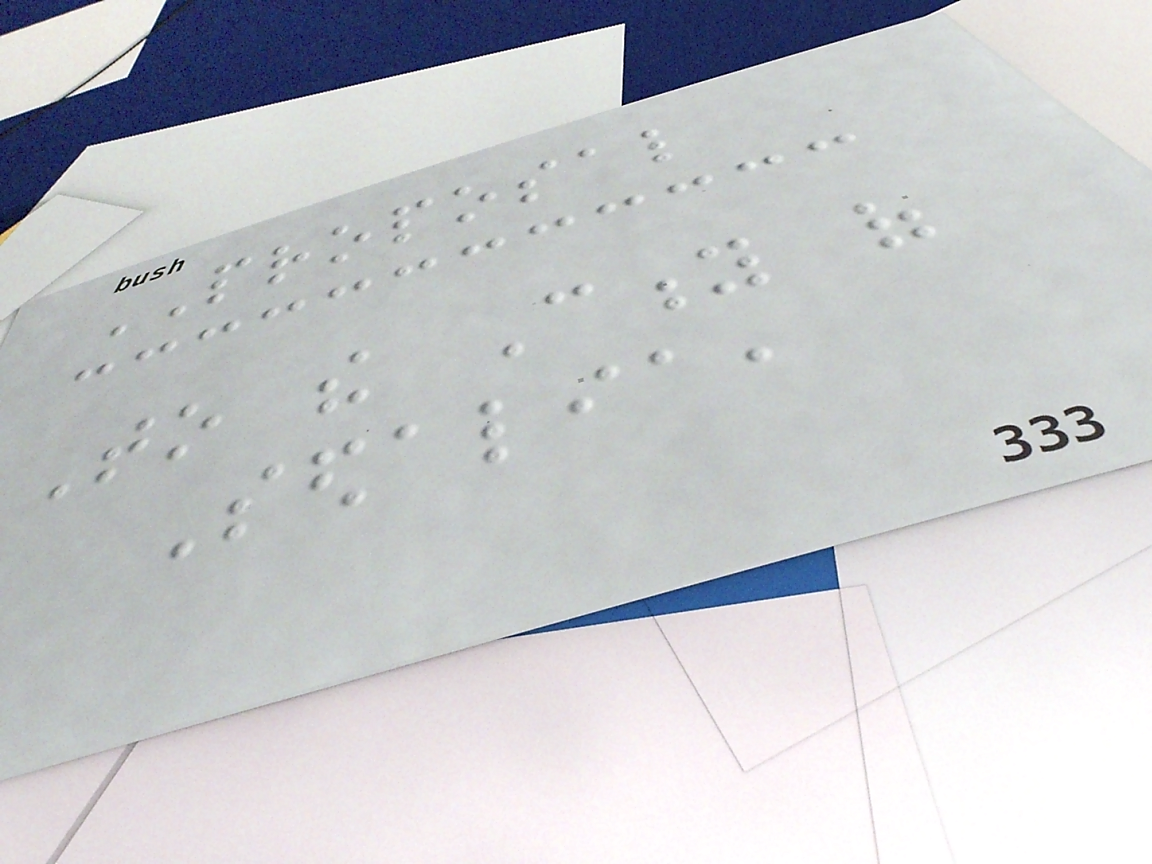PROPOSAL
To the City of
Sedalia,
